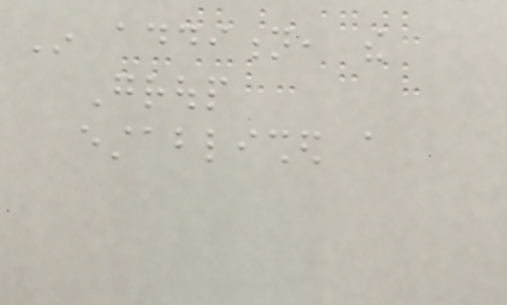In addition, the
Group
established a
